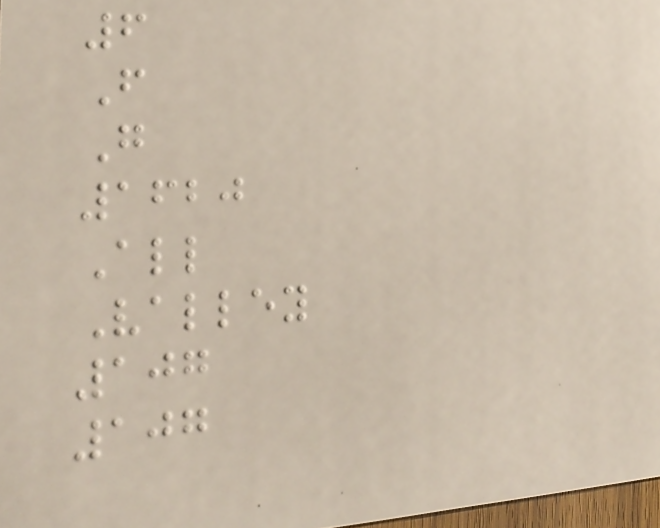6
F
G
1620
All
Valley
107
107
